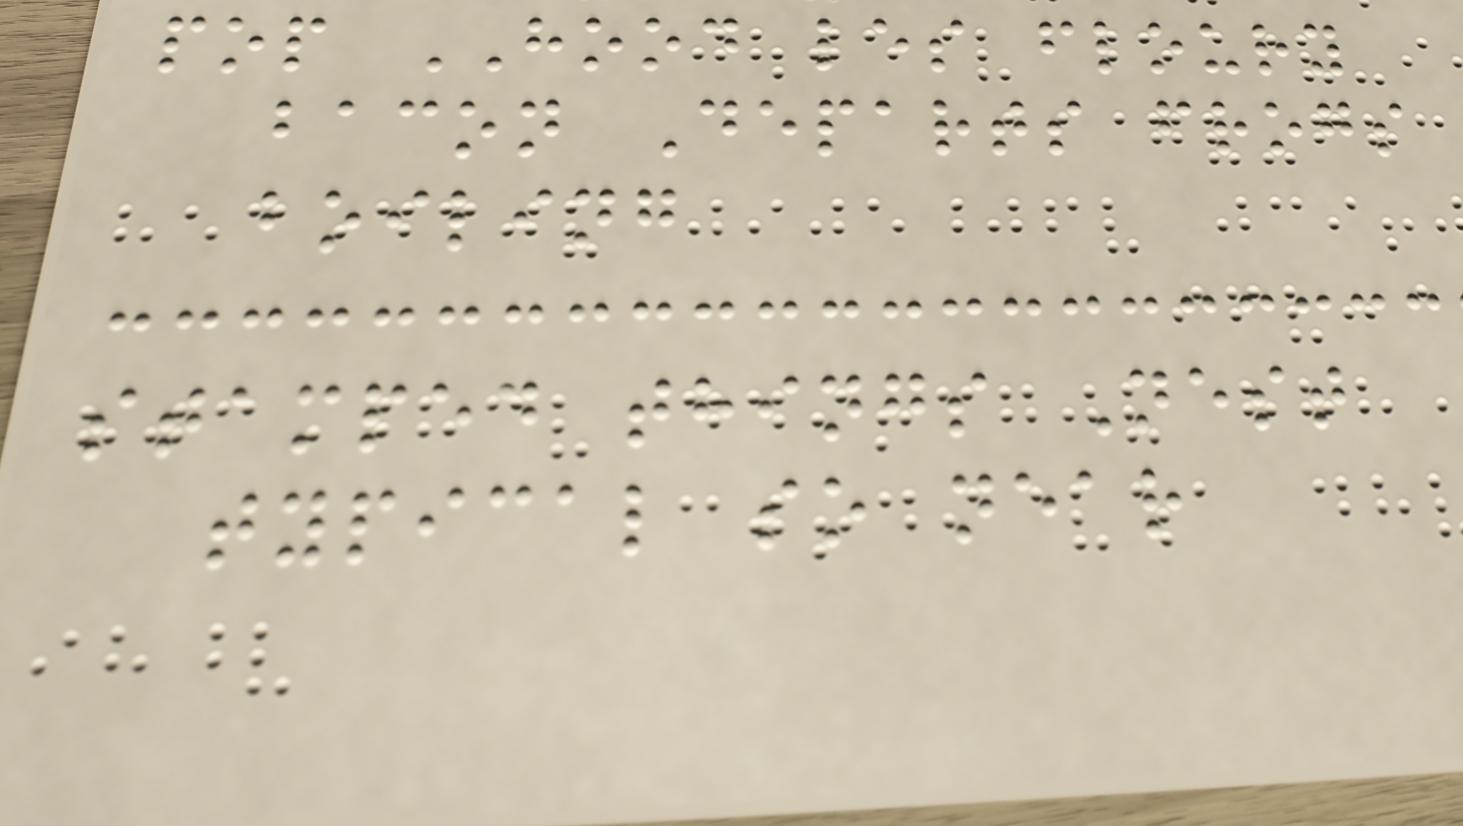pop HOOD les floury
bacon Departs frogs
boiling
stamped things Nest
typical so near
